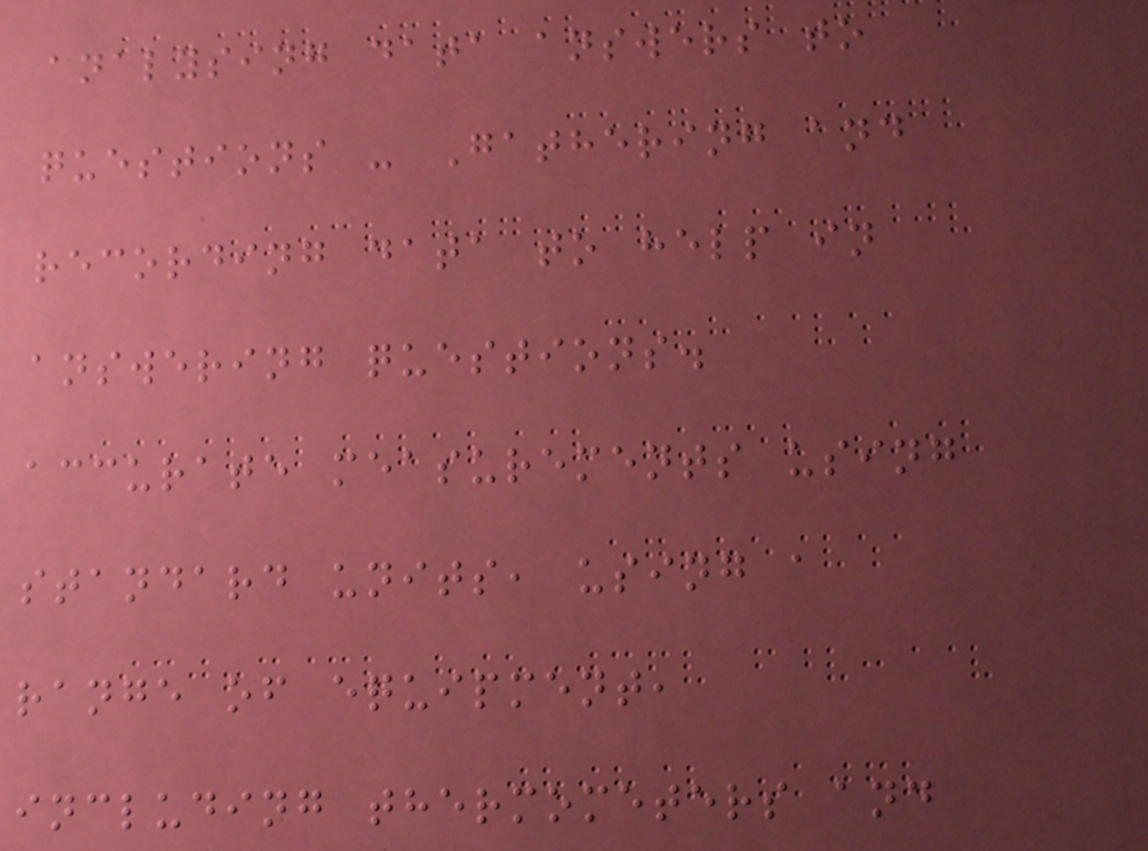analysing data answers to
questions - Gathering and
recording data to help in
answering questions.
accurate measurements using
standard units, using a
range of equipment,
including thermometers and
